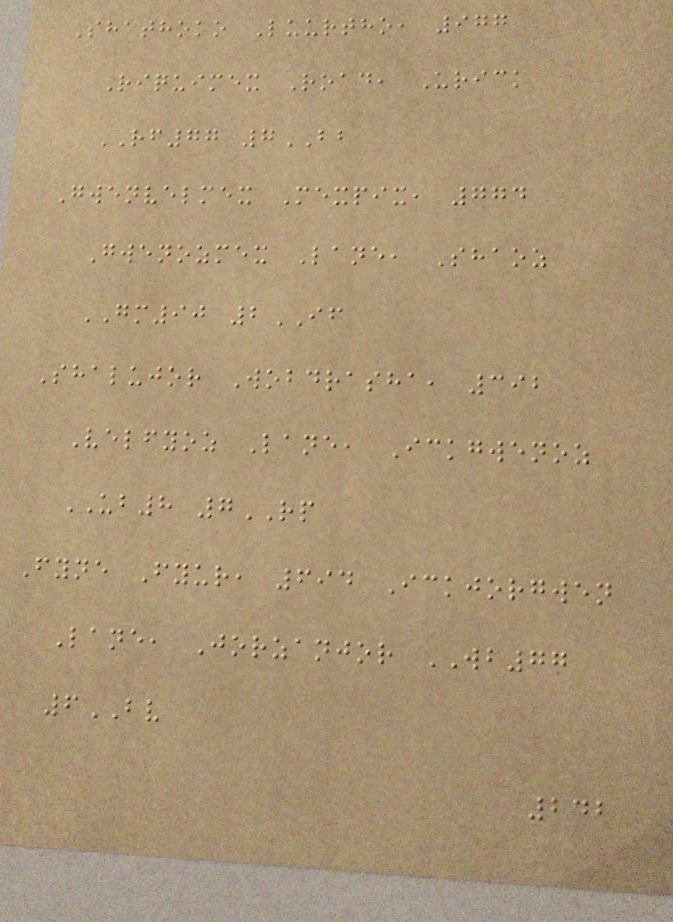Shathoko Luurtho, 977
Riquimex Road, Urick
RF77 7BB
Gwenvelmex Mexpix, 774
Gwenozmex Lane, Shaoz
GM90 2IF
Shalujor Wobdrasha, 392
Velfyoz Lane, Ickgwenoz
UB8 7RP
Fyne Fyur, 694 Ickjorgwen
Lane, Jorzanjor WB77
6BV
242
